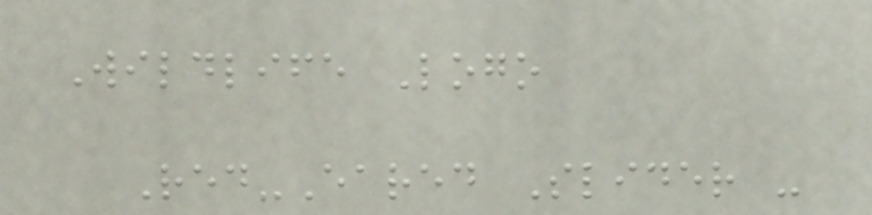Wildlife Logo
Red-Eared Slider -
